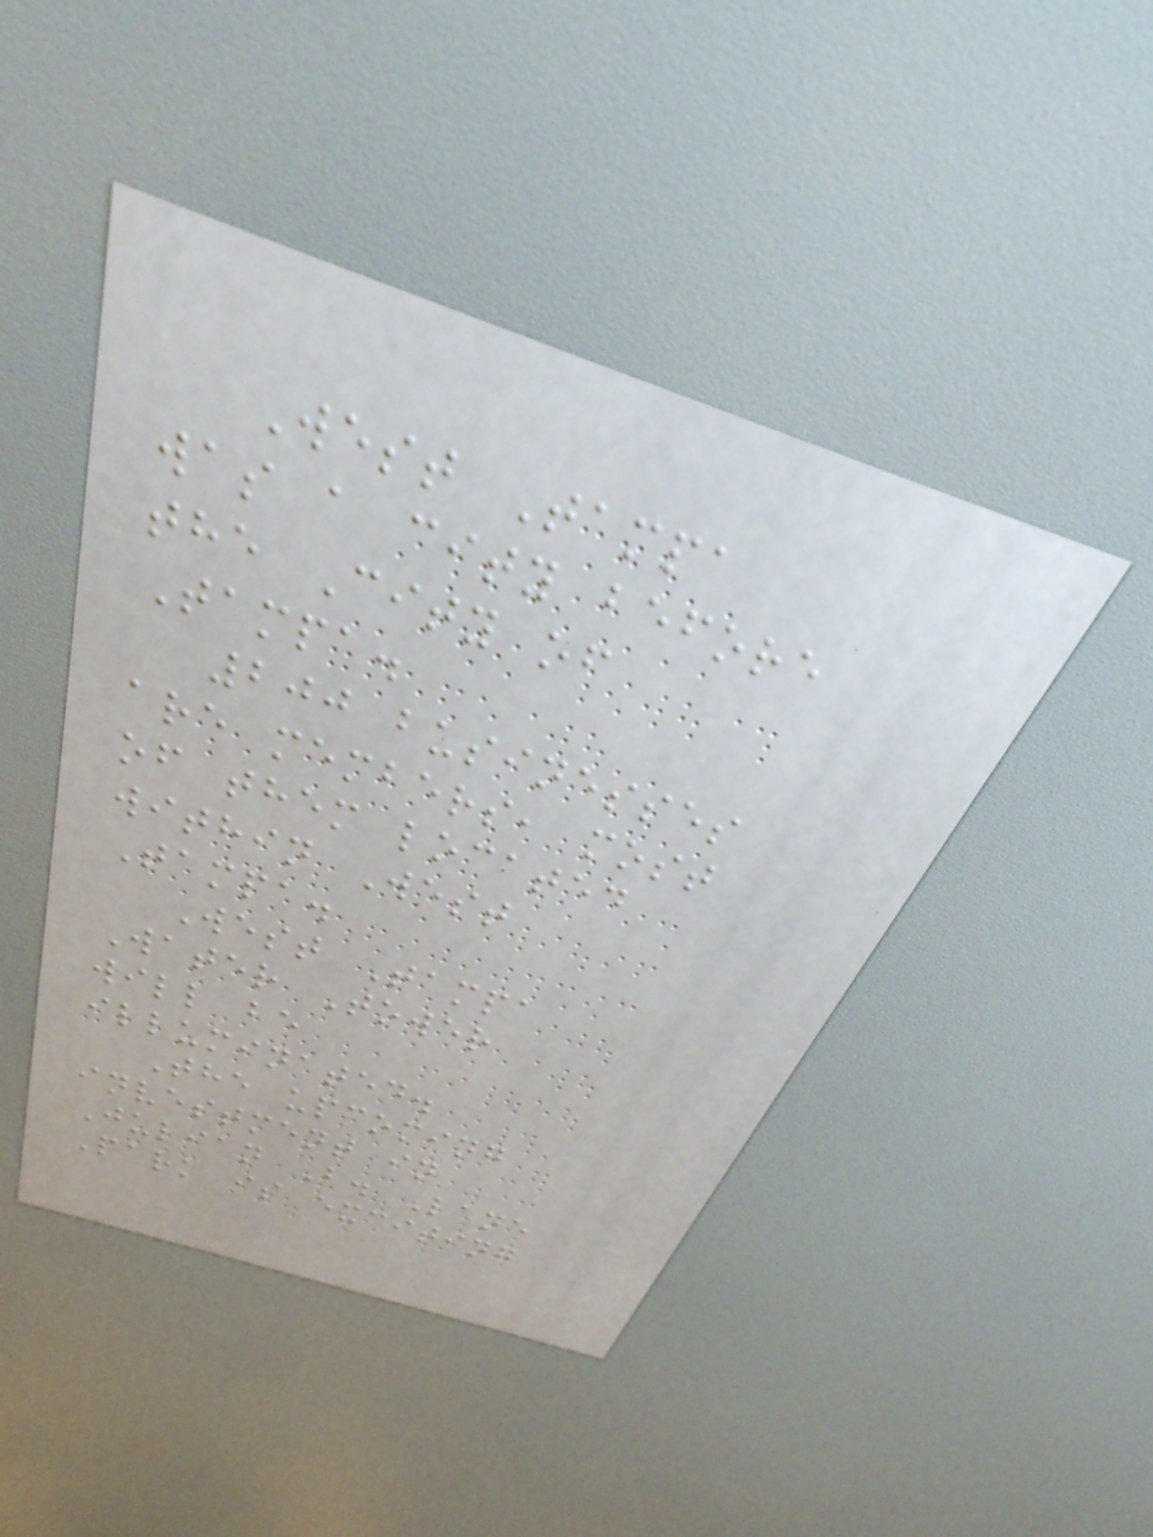West Tampa
was a city before
the City of
Tampa.
200 businesses
are members, most
of them located
within West
Tampa.
West Tampa
Water Tower
will be
illuminated.
The upcoming
investment in
Julian B. Lane
Park is exciting
